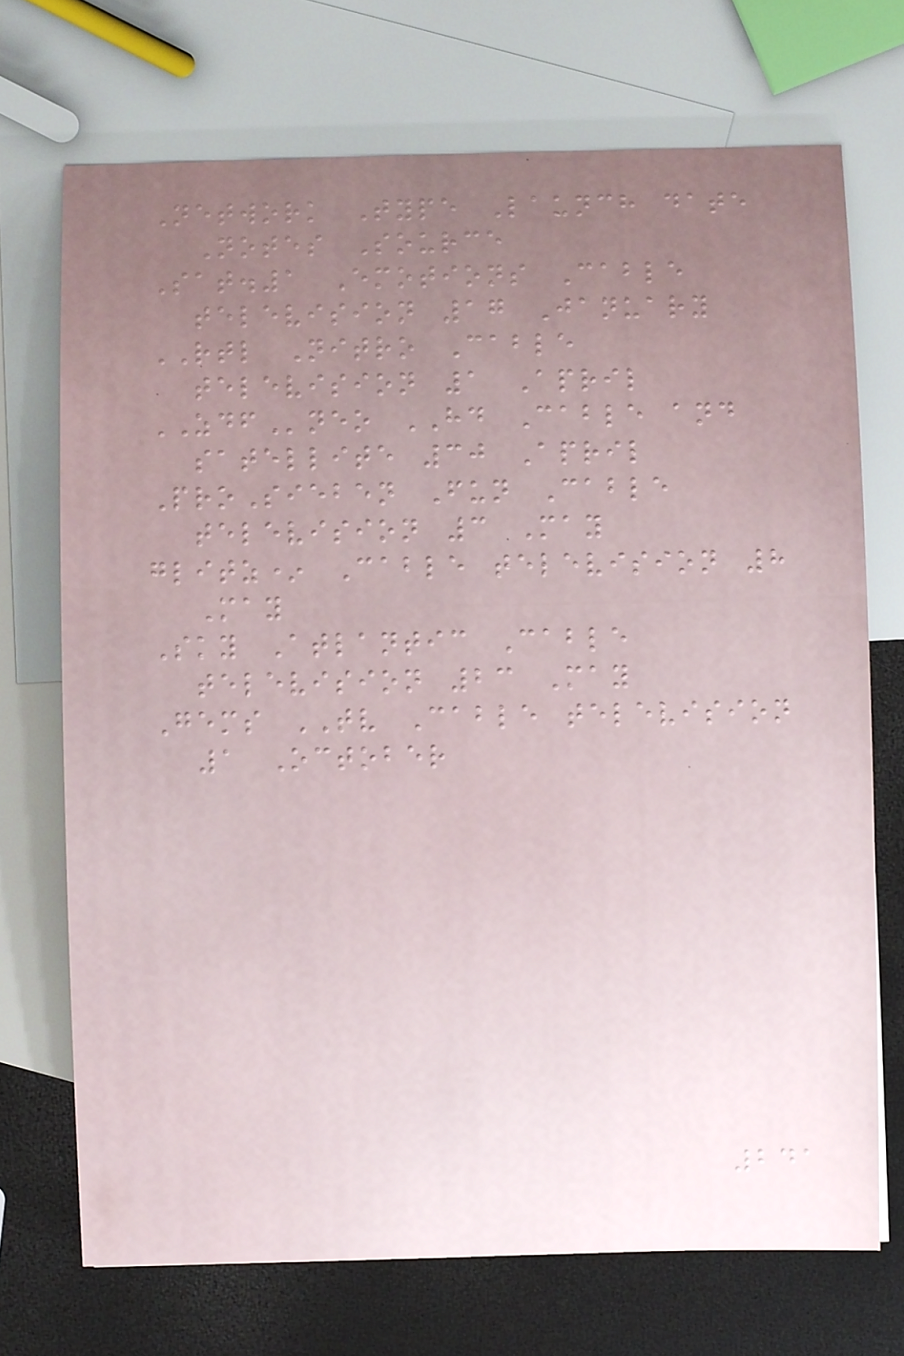Network Type Launch date
Notes Source
Sat.1 Emotions Cable
television 17 January
RTL Nitro Cable
television 1 April
ZDFneo HD Cable and
satellite 30 April
ProSieben Fun Cable
television 3 May
glitz* Cable television 8
May
Sky Atlantic Cable
television 23 May
Gems TV Cable television
1 October
241
